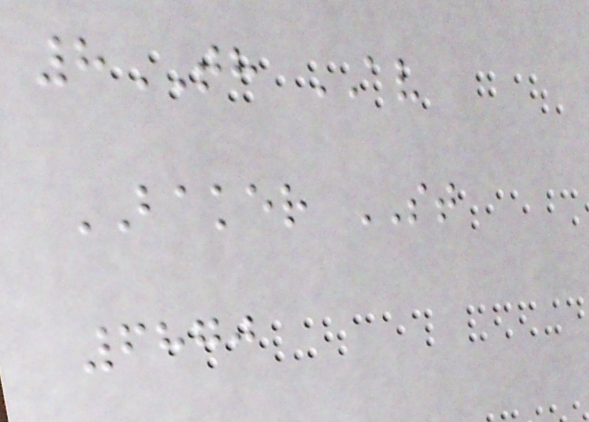8TH AV
BAKER ST
6870
